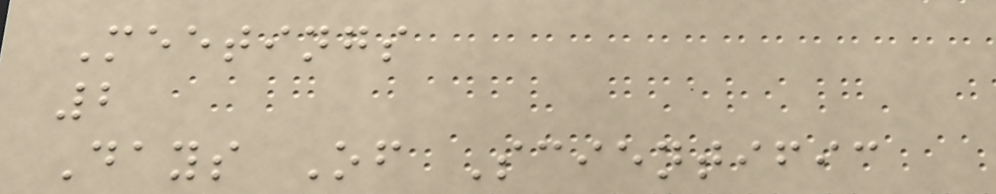Meetings
2
Days Of Scientific
